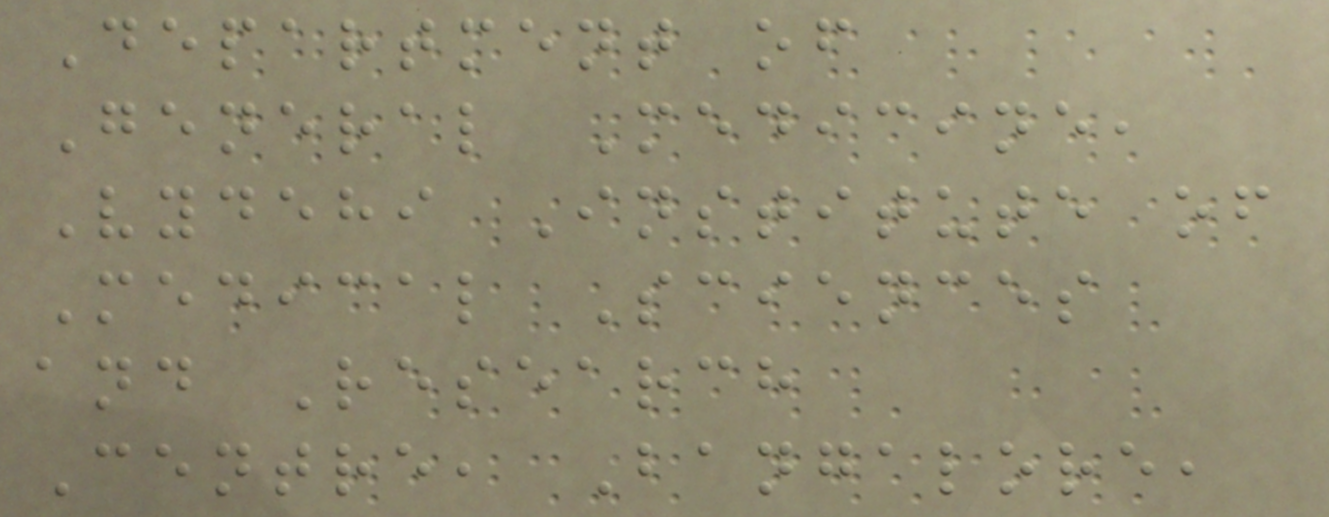Department of
General Medicine,
Vydehi Institute of
Medical Sciences
and Research
Centre, Bangalore,
